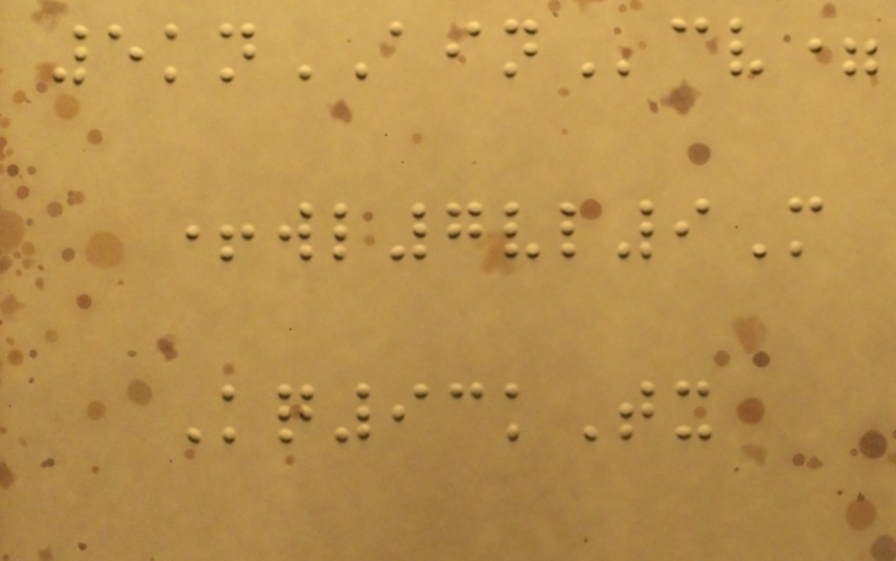5knAINcv=
+wl7vl9M
Kq93kTx
